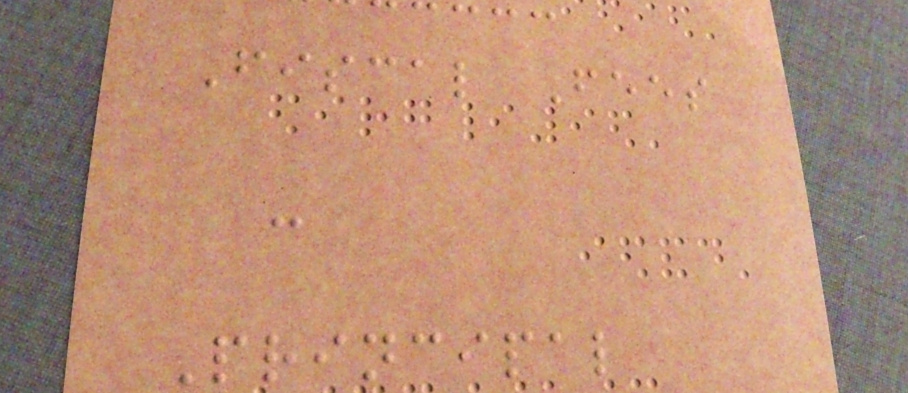Fiscal Fees
-
Principal
